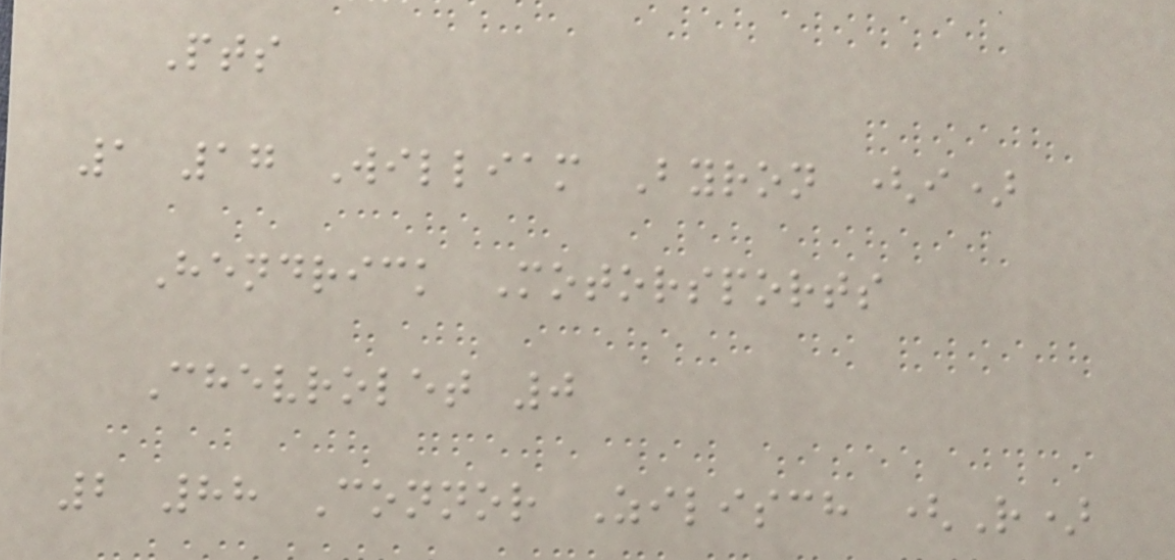Pts
1 17 William Byron (i)
Hendrick Motorsports
Chevrolet 0
2 88 Connor Zilisch (R)
